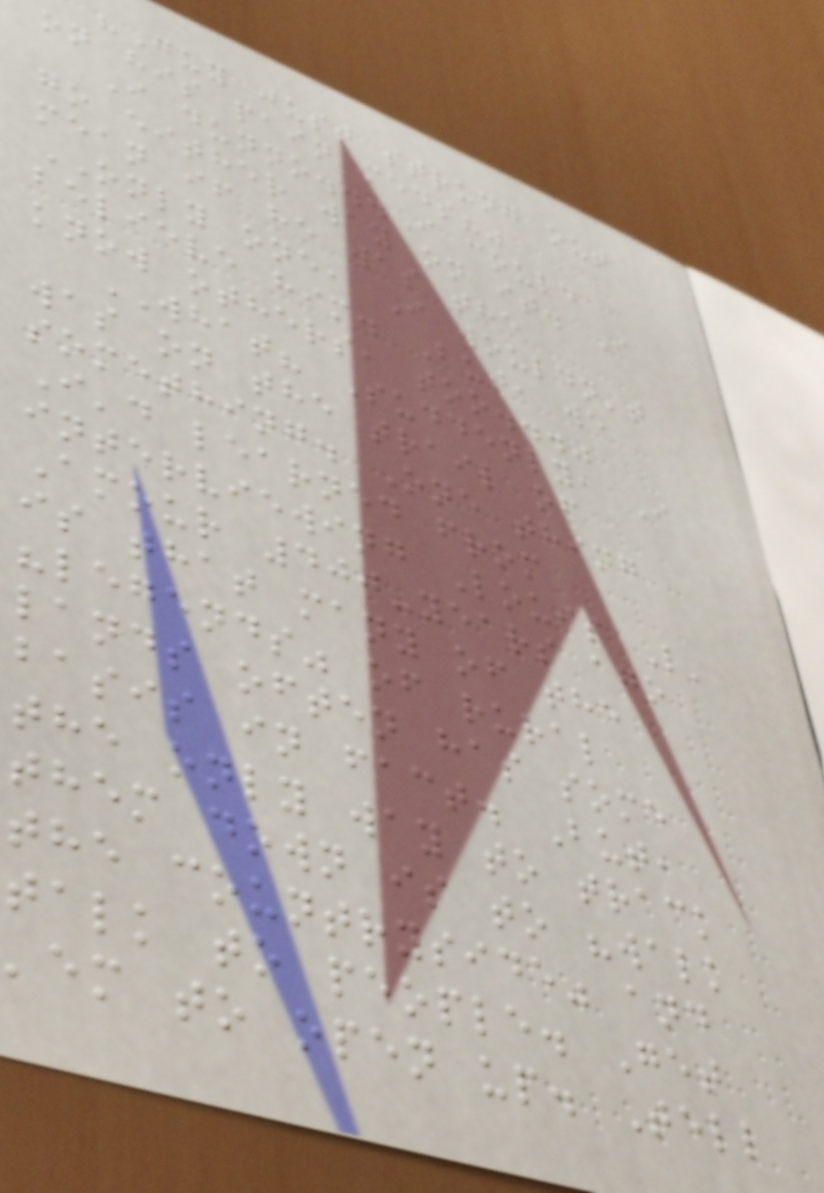"Guy just strung out
on his pain meds?"
I dunno...I could
go either way on it. I
mean if he was the
ONLY one, I wouldn't
believe him. But, we
know others, too..."
WHAT? Suddenly, I
was on the trail of
something. One thing
I'd learned from
interviewing Louis L'
Amour 400-years ago
is that many of the
"legends" of rural
lands often has some
basis in fact. But,
the only way to track
them down is to "walk
the countryside" and
talk to people. Get
'em to open up. Tell
